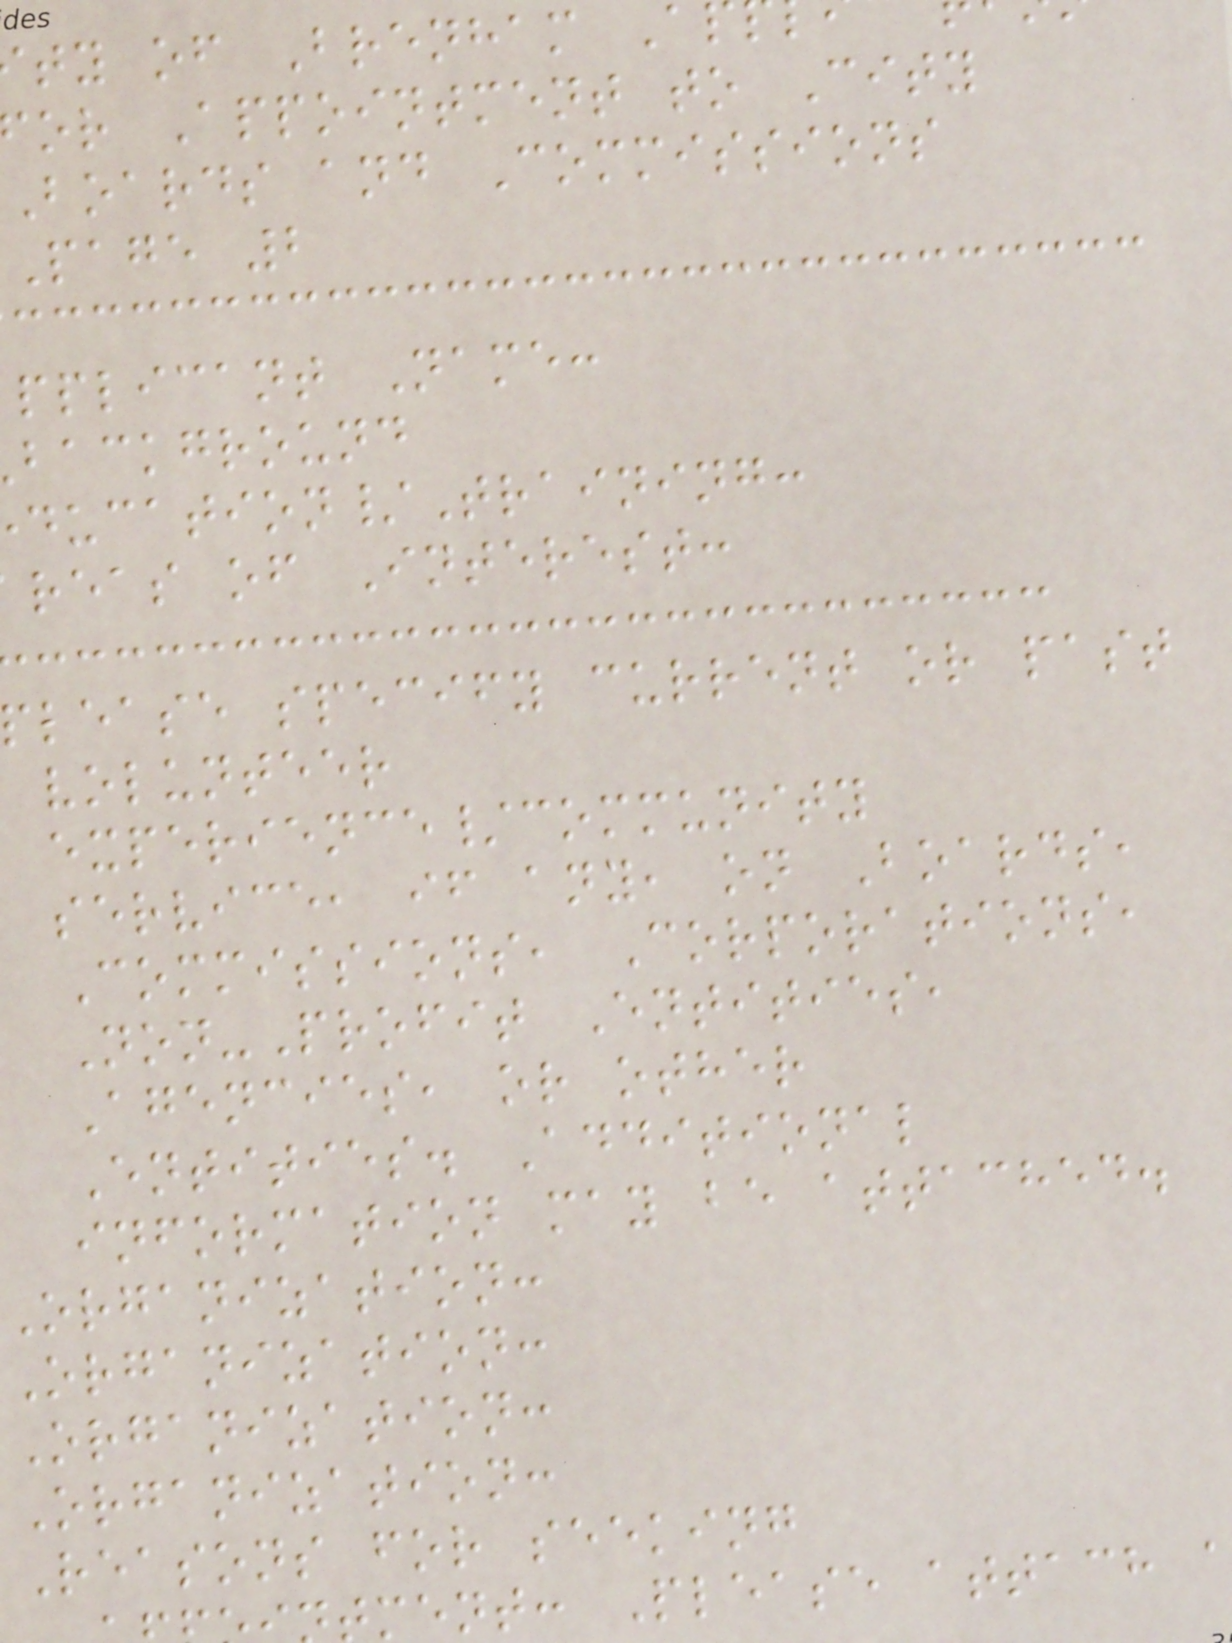ty of Brenham A
or Appointment to City
Boards and Commissions
Page 2
pplicant Name:
background
ducation/Training:
reas of Interest:
please specify current or past
volunteer
experience/community
service, if any, on Boards,
Commissions, Corporations,
Non-Profit Entities,
Agencies, or other
Entities. Additional
information may be attached.
Organization:
Organization:
Organization:
Organization:
Reasons for seeking
ment: Please attach
